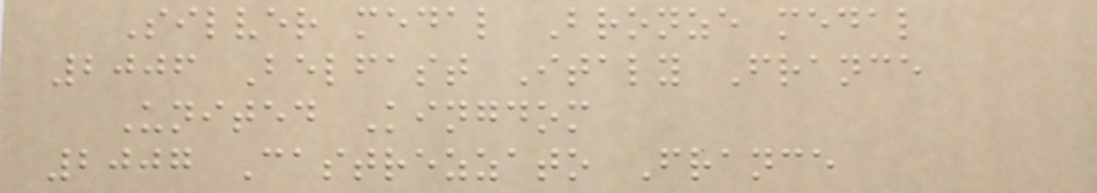Silver medal Bronze medal
2006 Belfast Italy France
United Kingdom
2007 Castrezzato France
